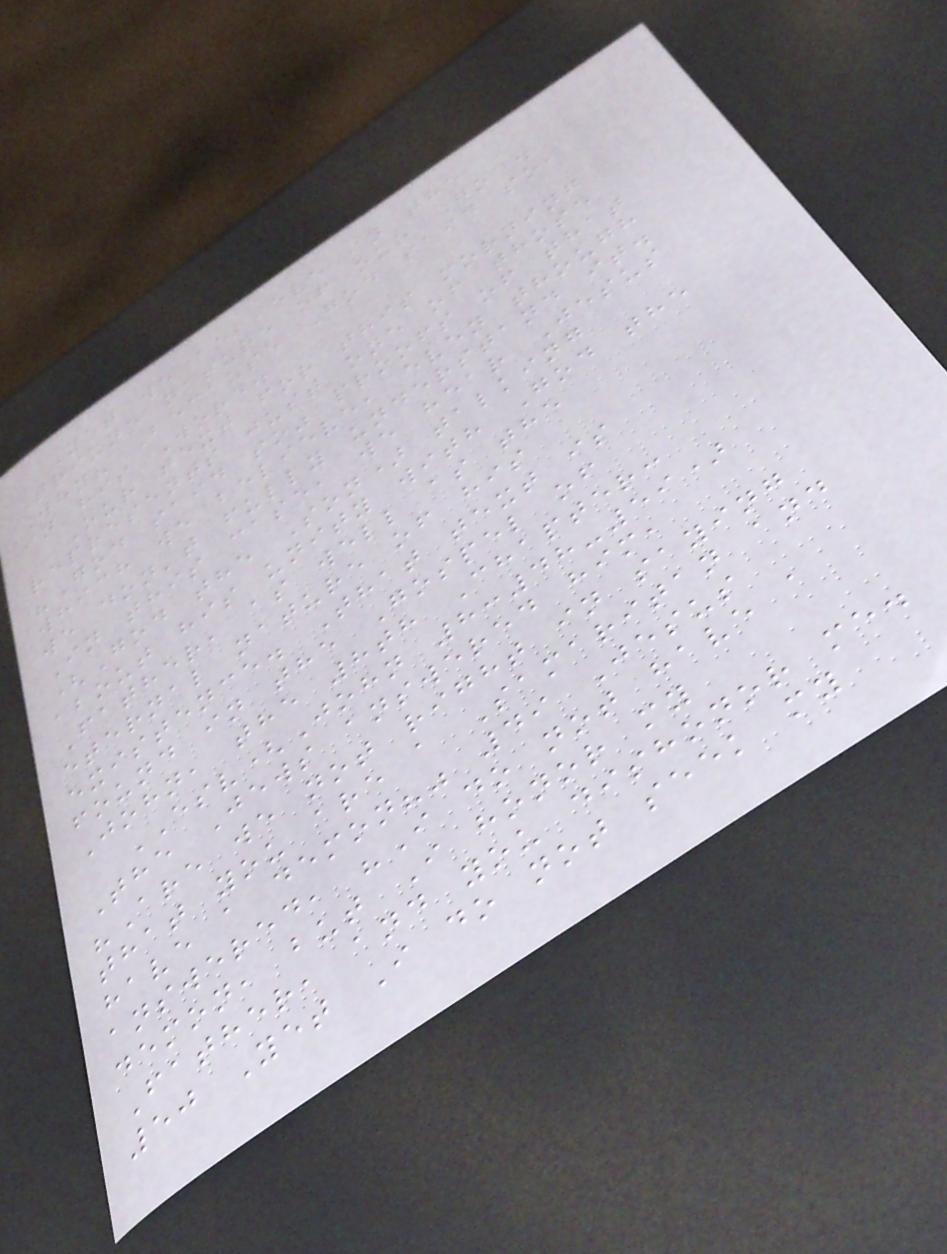Yet we believe in the
Triune nature of our God.
Why? Because God said so,
in his Word.
Our text for this morning
represents just one of those
"God said so" proofs of that
which we believe, even though
we don't fully understand it.
In this case, we hear Jesus
(God the Son) talking
about his unity with God the
Father, as well as the
eternal nature of his
existence. That text is
found in the Gospel of
John, the 8th Chapter:
ESV(John 8:48-59)
The Jews answered him,
"Are we not right in saying
that you are a Samaritan and
have a demon?" 49 Jesus
answered, "I do not have a
demon, but I honor my
Father, and you dishonor me.
50 Yet I do not seek my
